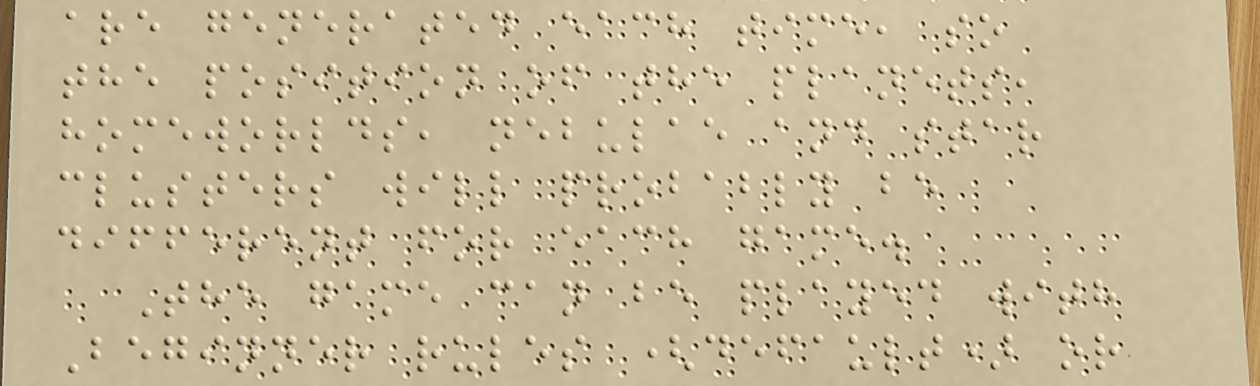are generated each time, so
the position of the planets,
homeworlds, nebulae and star
clusters will probably be
different for each game.
The game can be played with
Beginner rules (default) or
